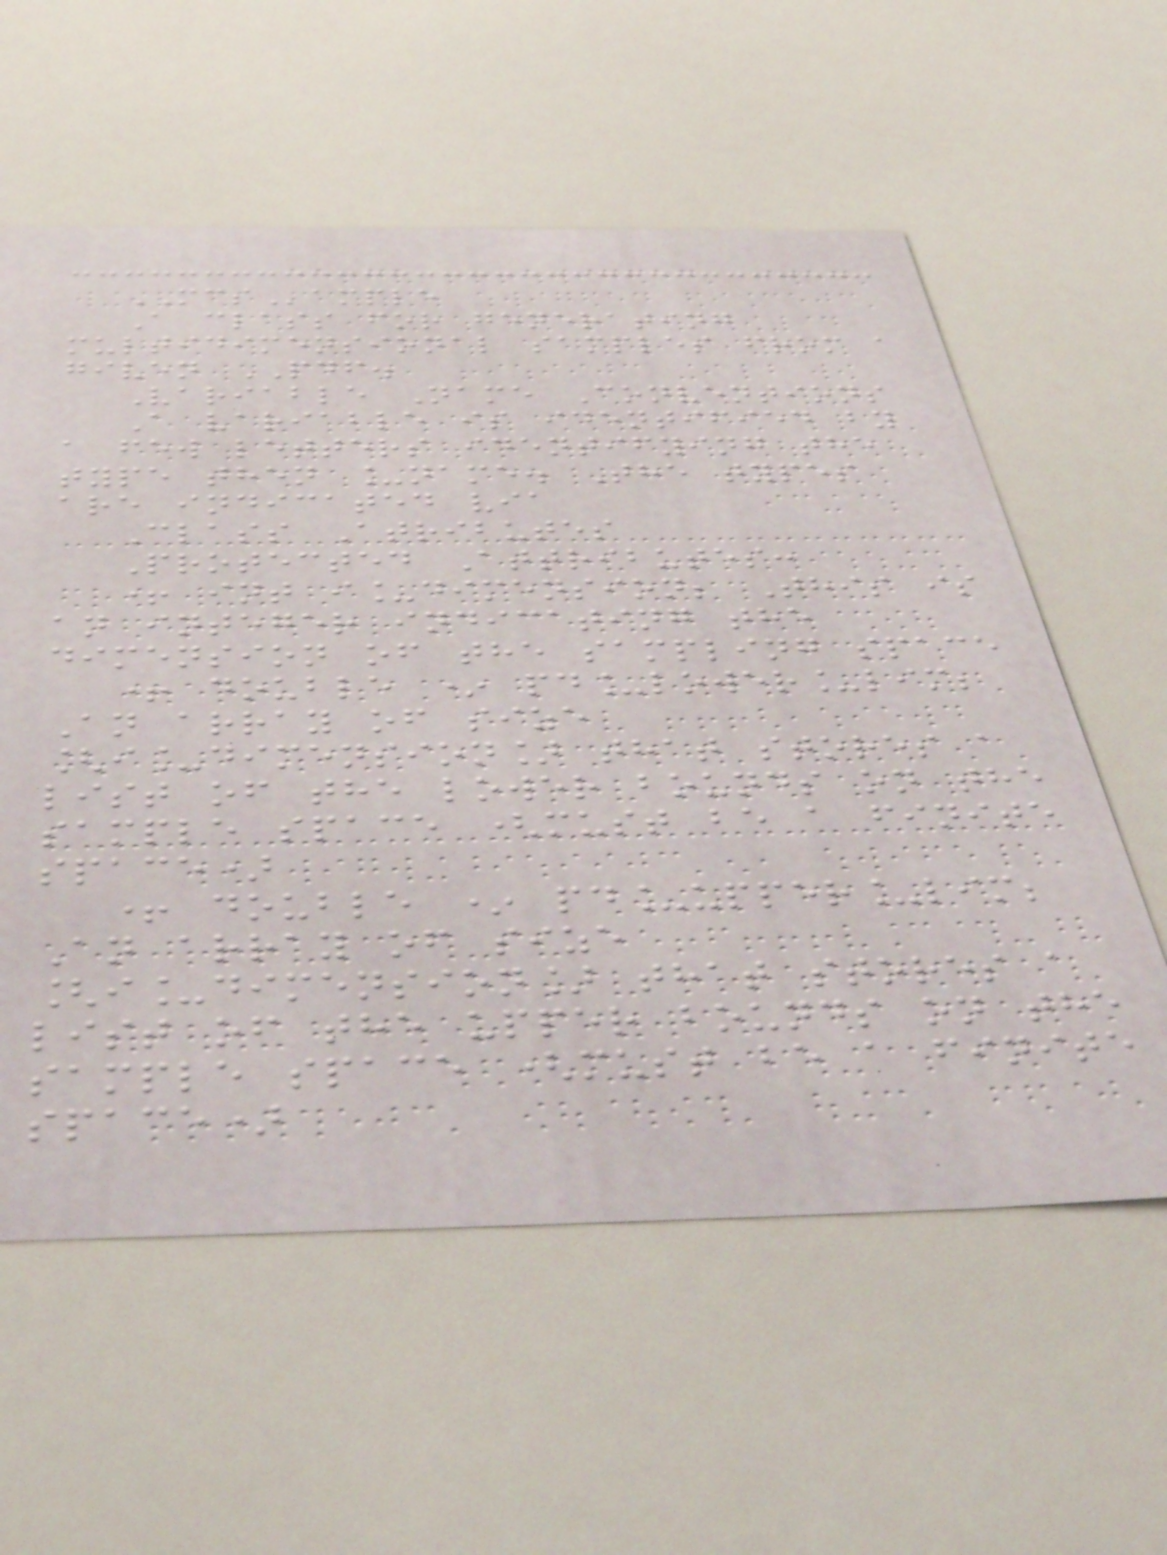MCSample
A class for generating
multidimensional samples from a
given PDF.
Variable Name Conventions
A variable is identified by
a few letters identifying the
type then _name. The types
are indicated via
Class Atributes
Protected Attributes:
+ int i_dimension; This is
an integer indicating the
dimension of the sampling space
+ double * pd_lower_lim;
An array of size
[i_dimension] that stores a
list of the lower bounds on the
sample space (must be a finite
space)
+ double * pd_upper_lim;
An array of size
[i_dimension] that stores a
list of the upper bounds on the
sample space (must be a finite
space)
